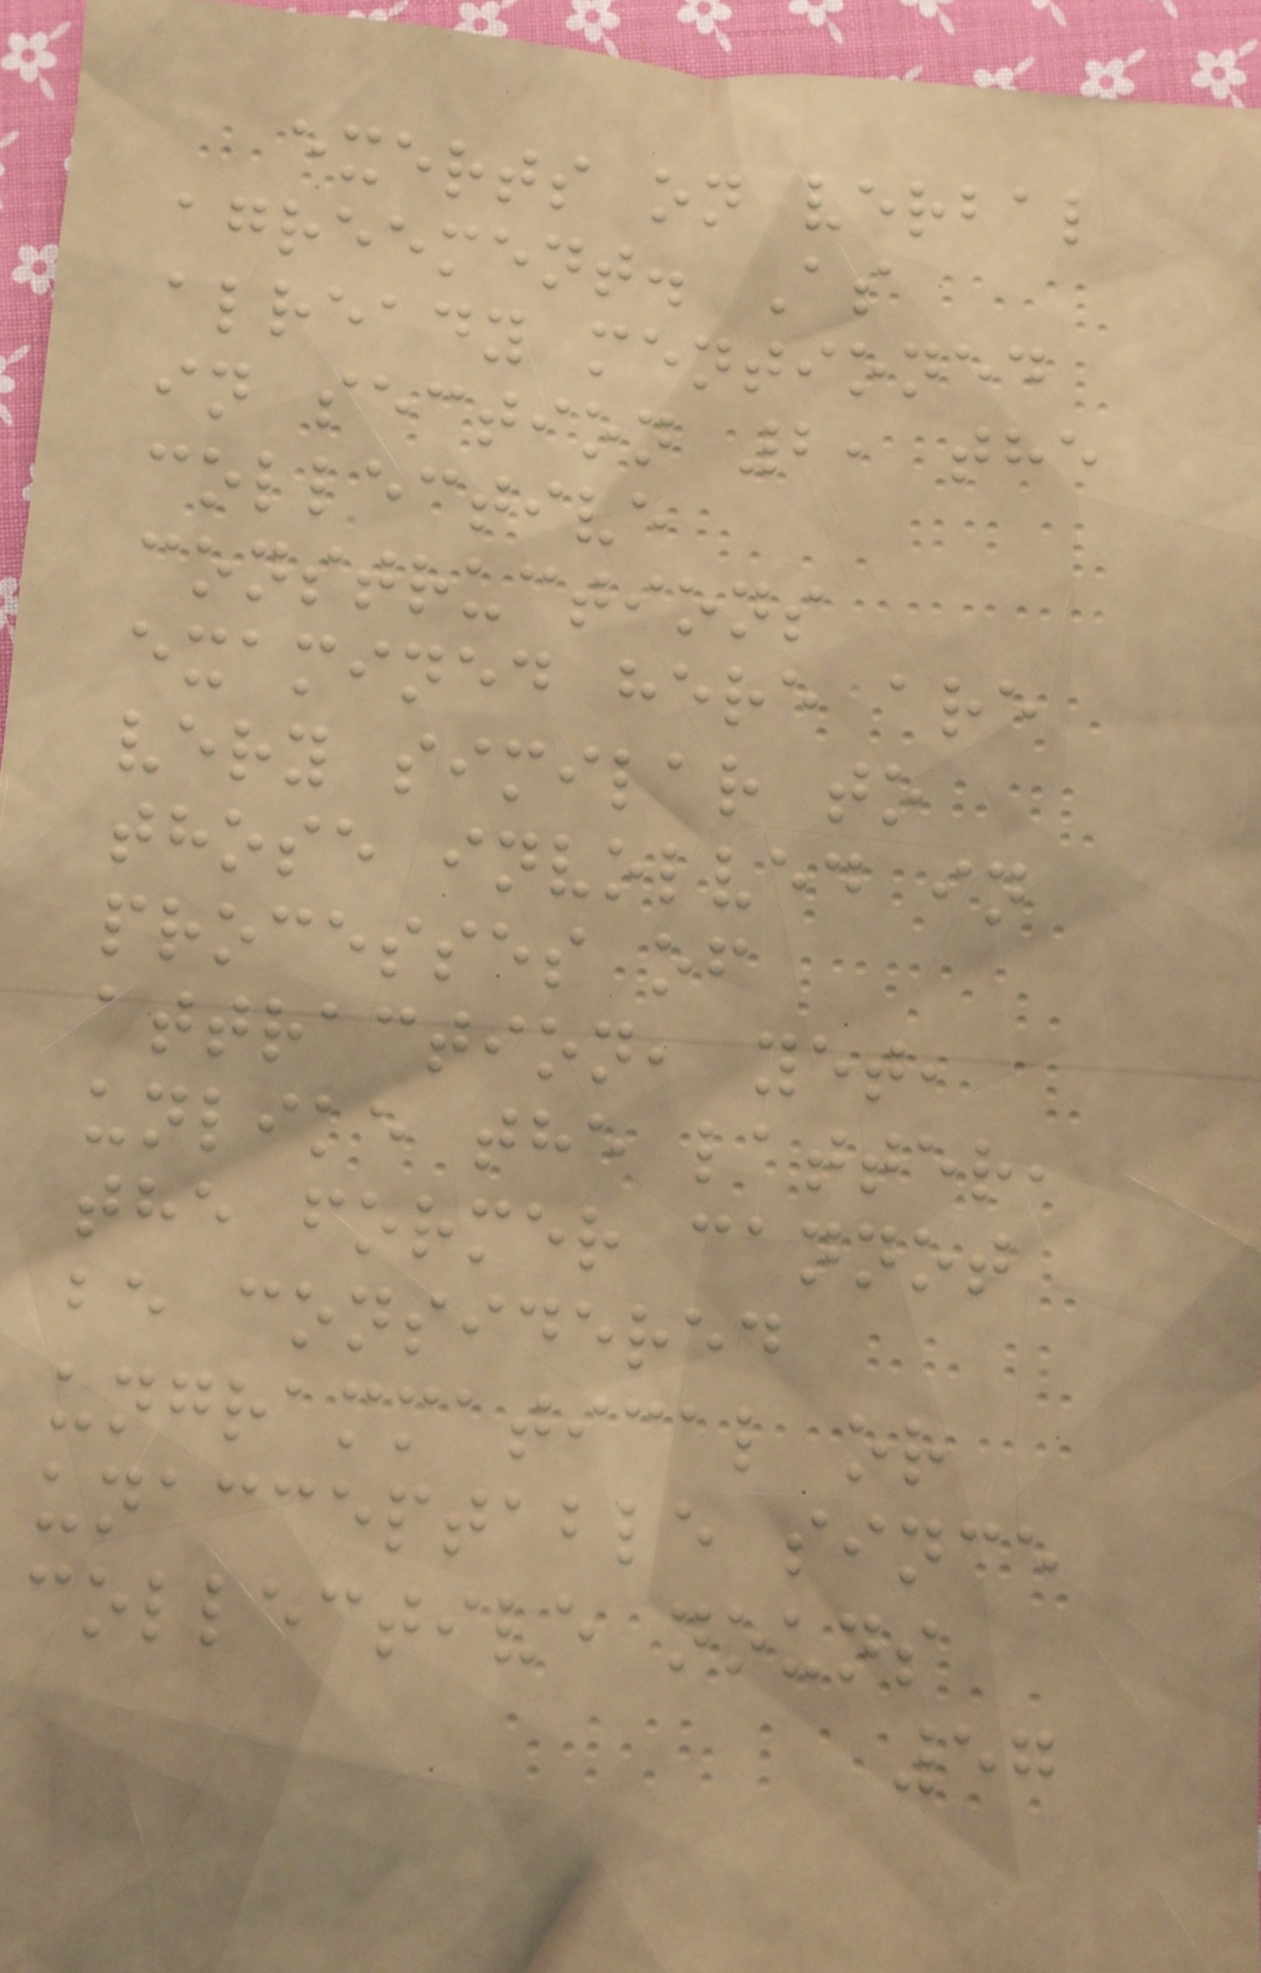exerts on verbal
agreement. As
already mentioned
in section 2, the
collective
constructions
examined here are
very similar to
those involved in
processes of
attraction, yet,
unlike the latter,
the former cannot
be considered
ungrammatical or
unacceptable since
collective nouns
57
